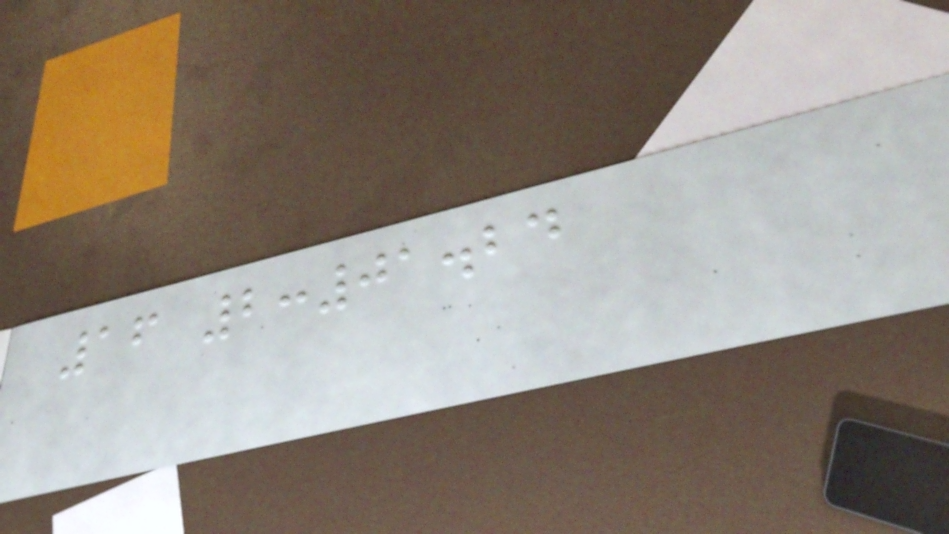16 2:01.24
